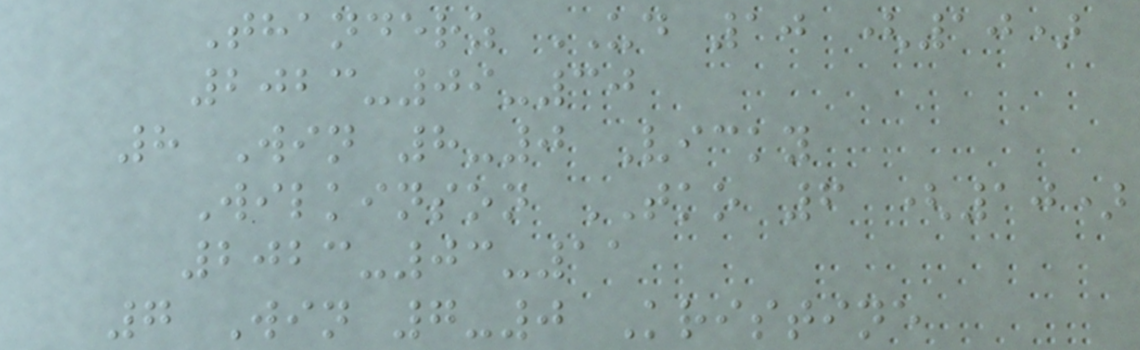Thanderz UD 10 (10)
2023-09-30
8 Win 8-0 Vicky
Wilkinson TKO 6 (10)
2023-03-11
7 Win 7-0 Kristine
